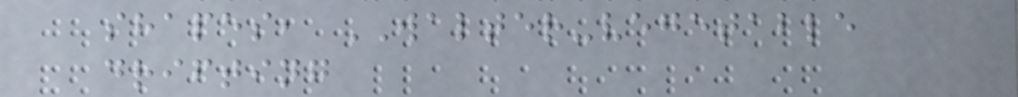shapes, WALTER-vegetable
drifting
